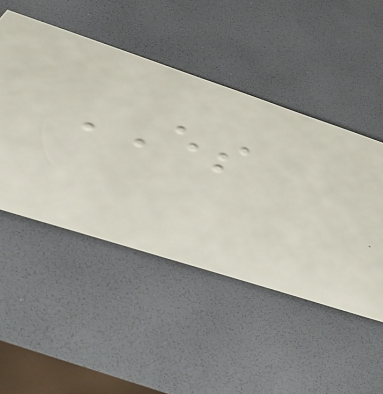ES
